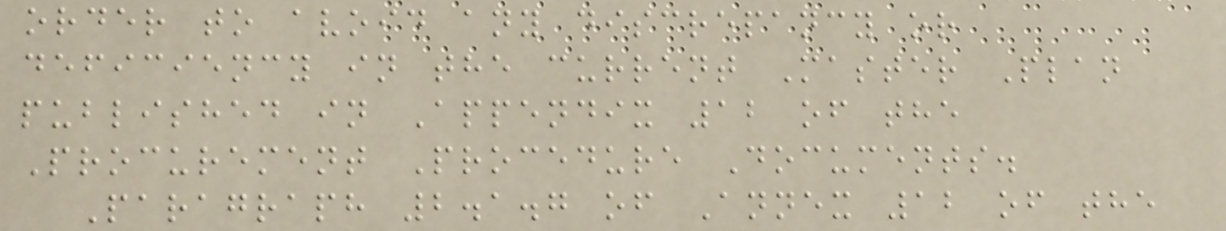order to avoid any discrepancy or
deficiency in the current Master Plan
published in Appendix 12 of the
Procurement Procedure Documents.
Paragraph 2.1.7 of Annex 12 of the
